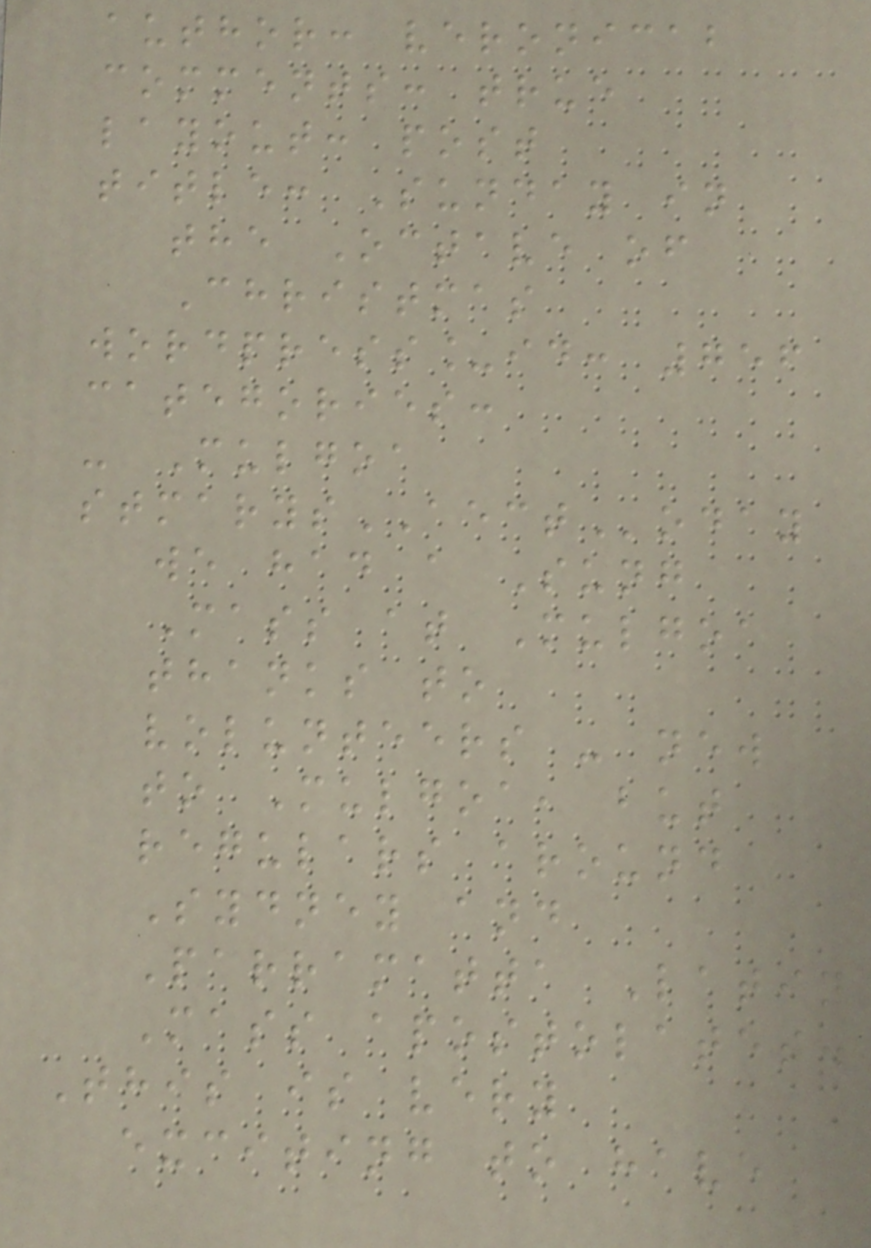author: veronicab
comments: true
layout: post
title: Sunday in
the Octave of
Christmas
wordpress_id: 756
categories:
- Mulgoa
stmarysAECToday
we had a Sung
Mass at Mulgoa
thanks to
volunteers - new
to Mulgoa, but
regulars around
Sydney and
Parramatta Latin
Mass apostolates.
This is very
exciting to have
